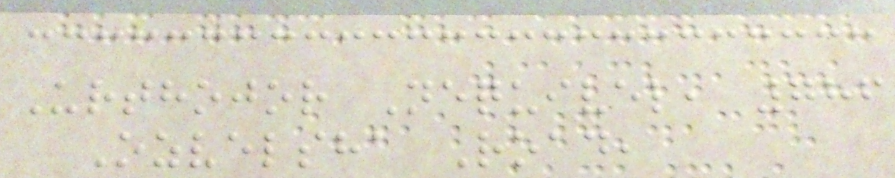Urthojor Nequivel, 786
Ozvelsha Road,
